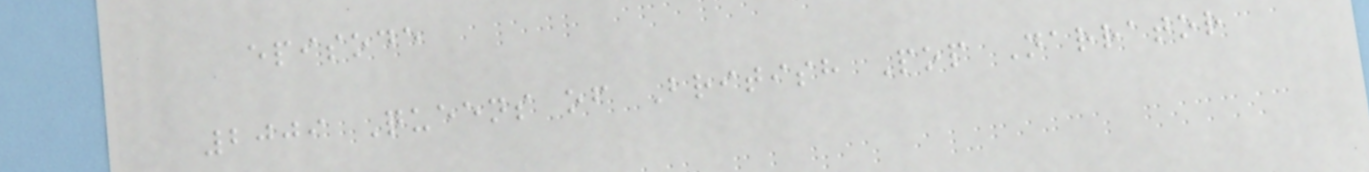episode
2009 Queens of British Pop Narrator
